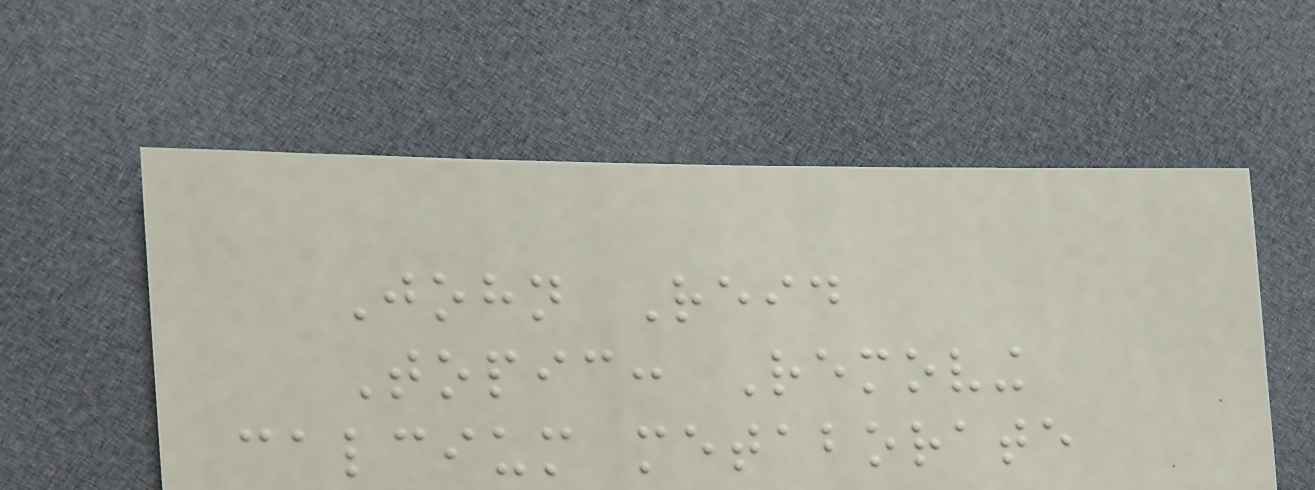John Reid
Topic: Removing
calcium metaborate
